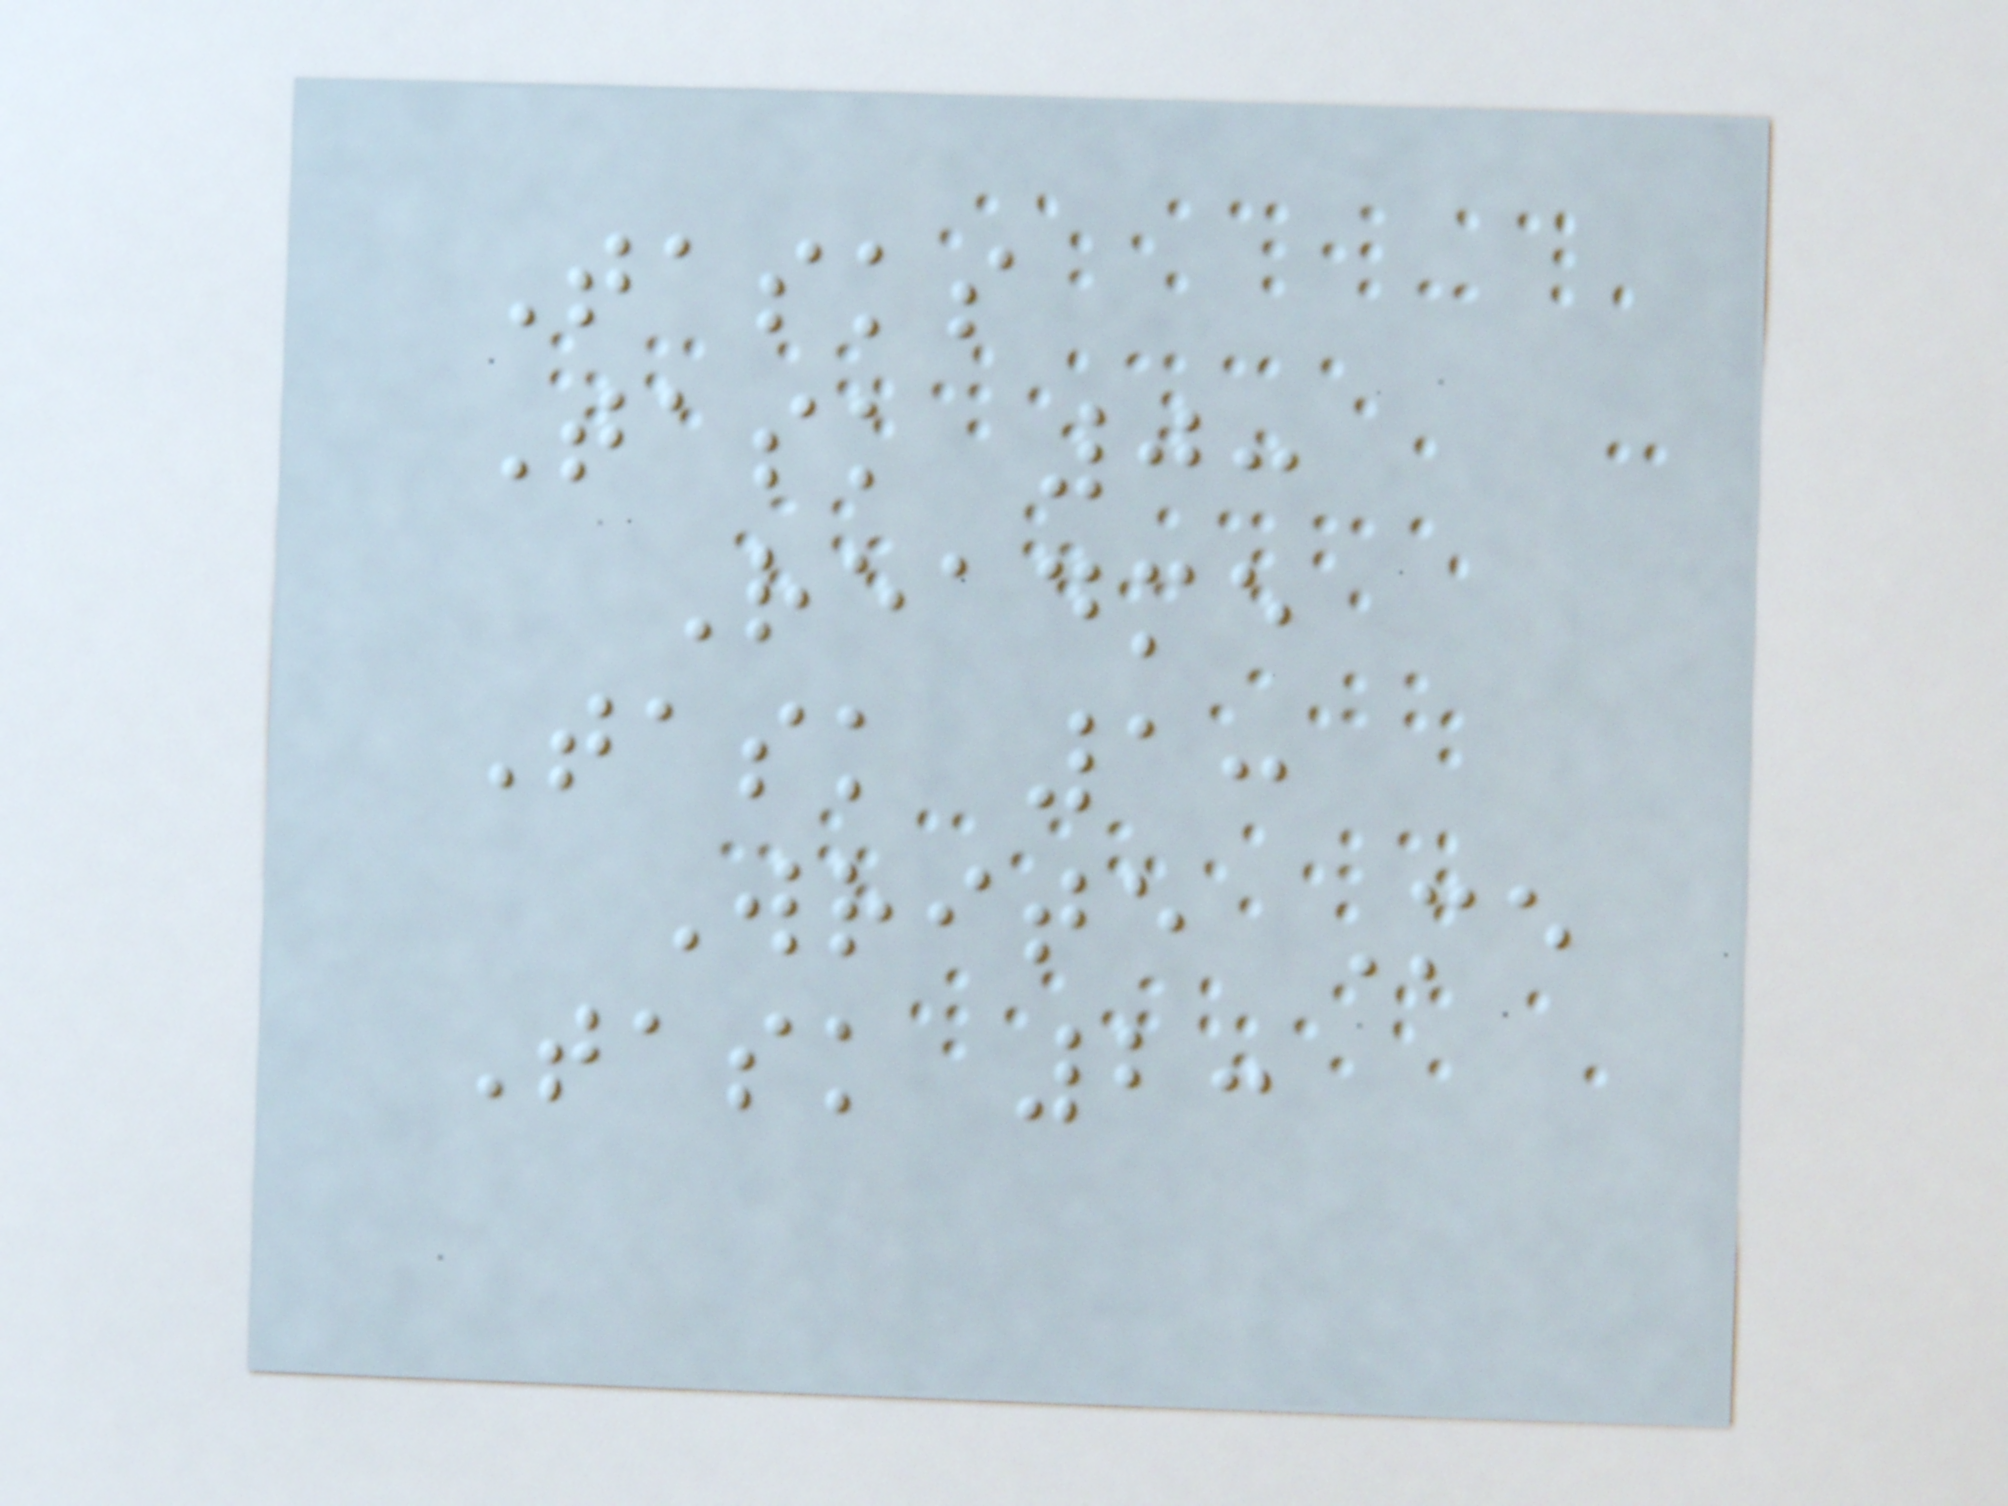Tasks
Task 0:
Readme
Task 1:
Write Me
Task 2:
